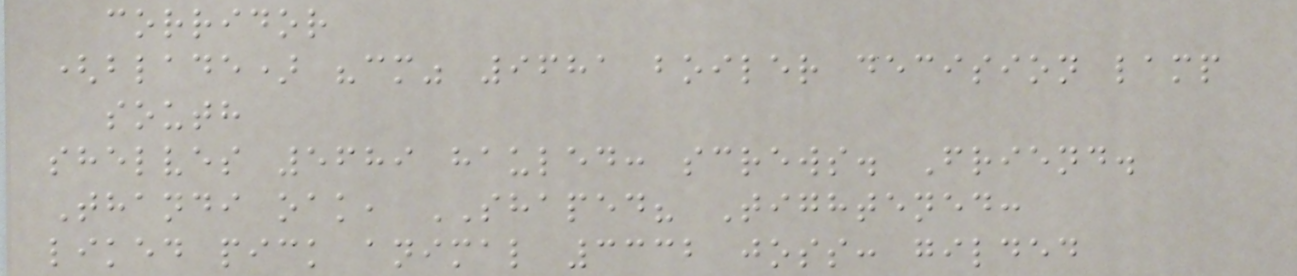corridor
(blade) "cm" 9681 boiler decision lamp
south
shelves 5689 hauled: screws. Friend.
Thandi oak, SHAPED? Tightened:
liked pick animal 3332 joss: gilded
